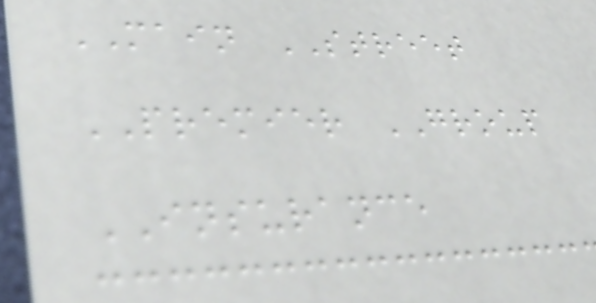MAIN STREET
PREMIER GROUP
INSURANCE
